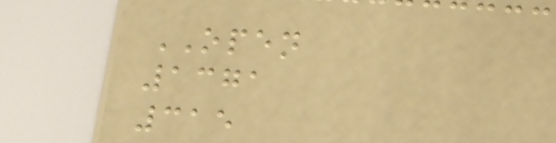OPEN
1371
315
